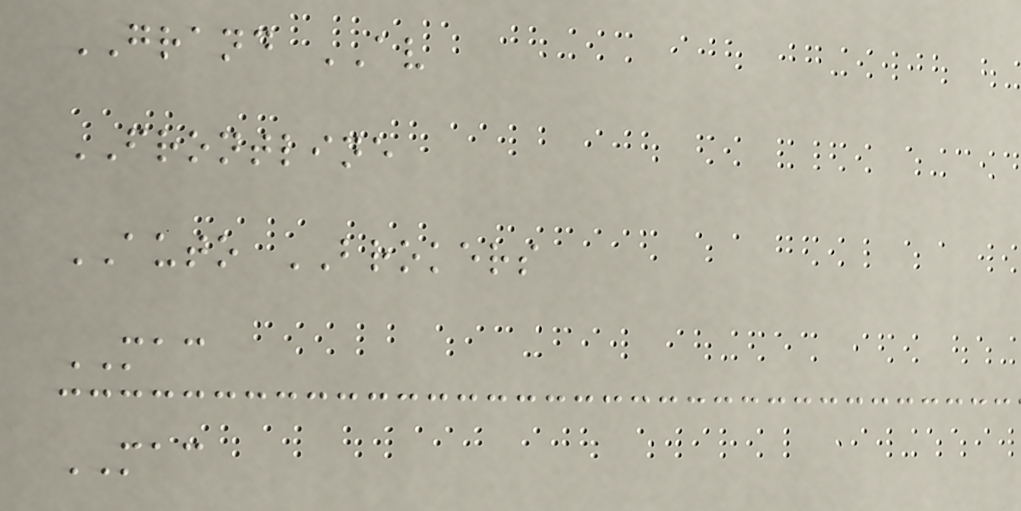GRAND AV
FRONTLINE
AUTO BROKERS
MAC
MAC
